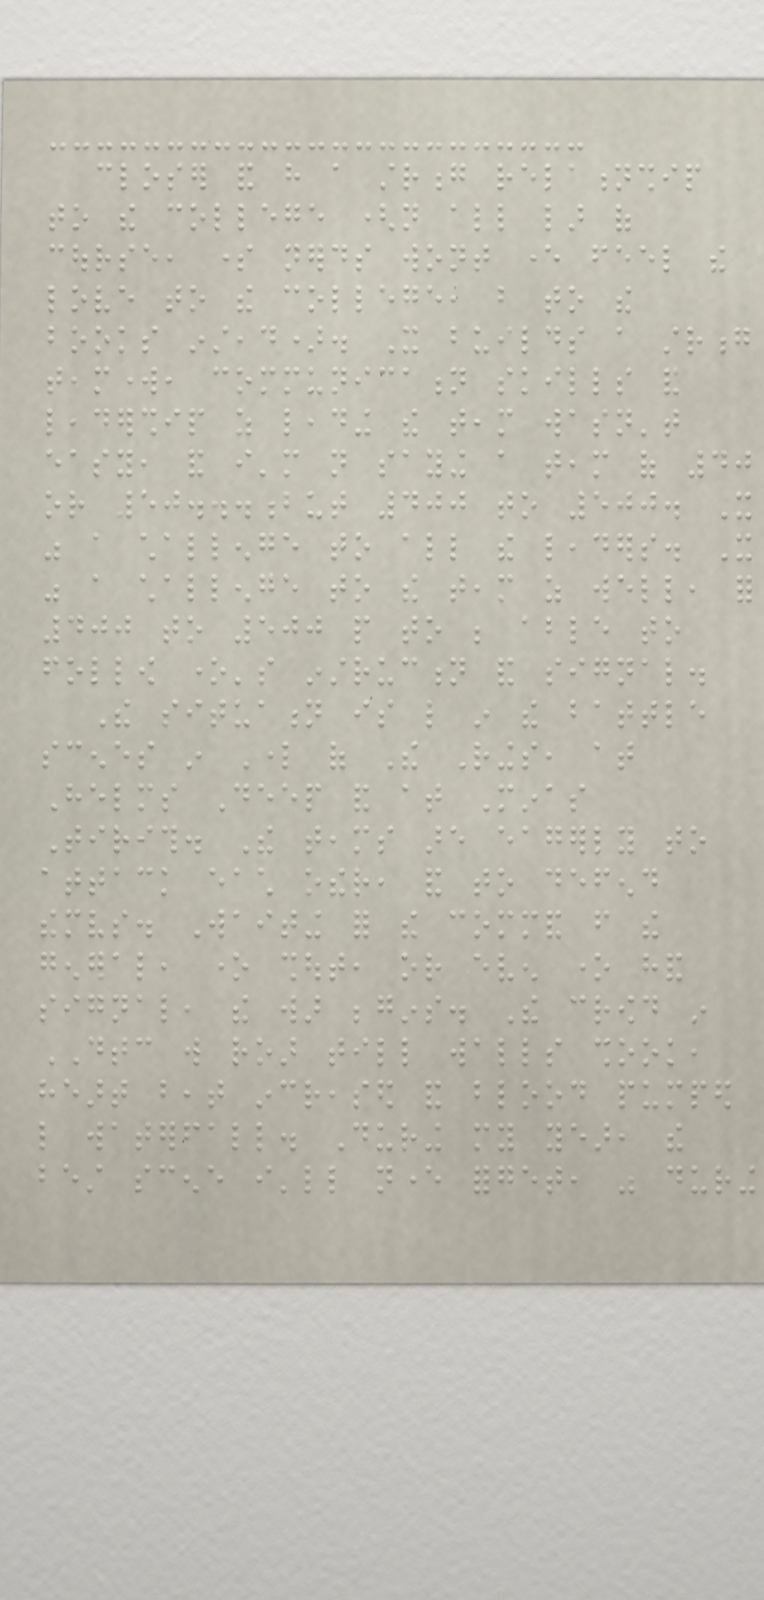closer and have a strong relationship
to the college (not all lar of
course, some nerds wont ever feel the
love to the college, but to the
books instead). It builds a strong
teamwork, communication skills and
leadership as leading the team wasn't
easy, and i'm not saying a team of 40
or 50...but 400 to 500. It
was a challenge to all the leaders. It
was a challenge to the team as well, for
400 to 500 people to be able to
follow one's instruction and signal.
The situation is like in the battle
scenes in Lord of The Rings, at
Helms Deep and at Minas
Tirith. The teams are eagerly to
attack each other, and to defend
themselves. Waiting for the command from the
general, one shout, or even one hand
signal, the war begins. The crowd in
DTC will roar till walls shook,
heart beat increased and blood pumped
like waterfall. During my year, the
best scene i'll never forget, was during
